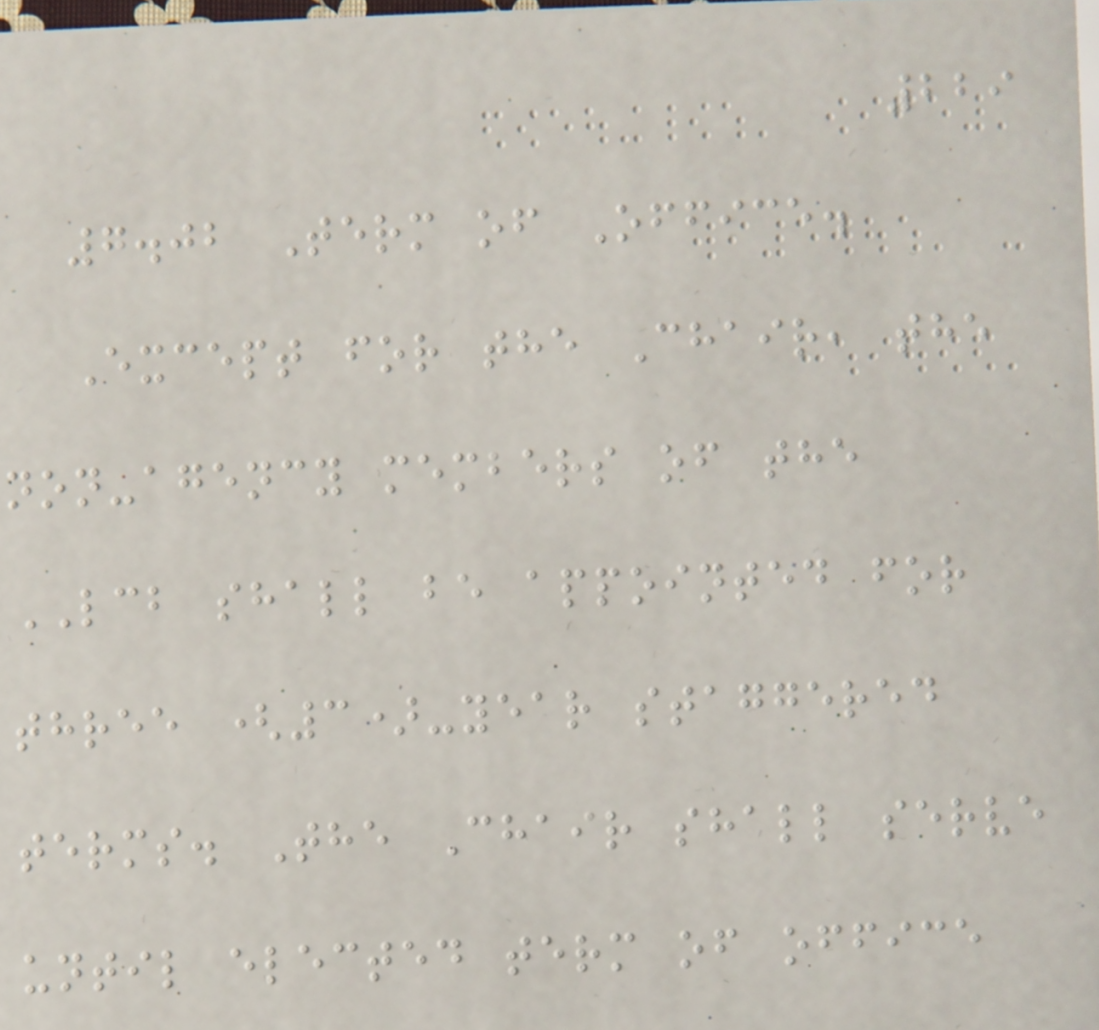229
7.02 Term of Office.
Except for the Chair, the
non-agency members of the
LCB shall be appointed for
three (3)-year staggered
terms. The Chair shall serve
until elected term of office
